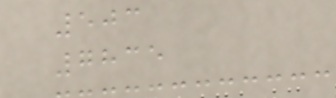503
7835
